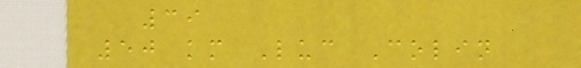39
50 km Luc Colin
